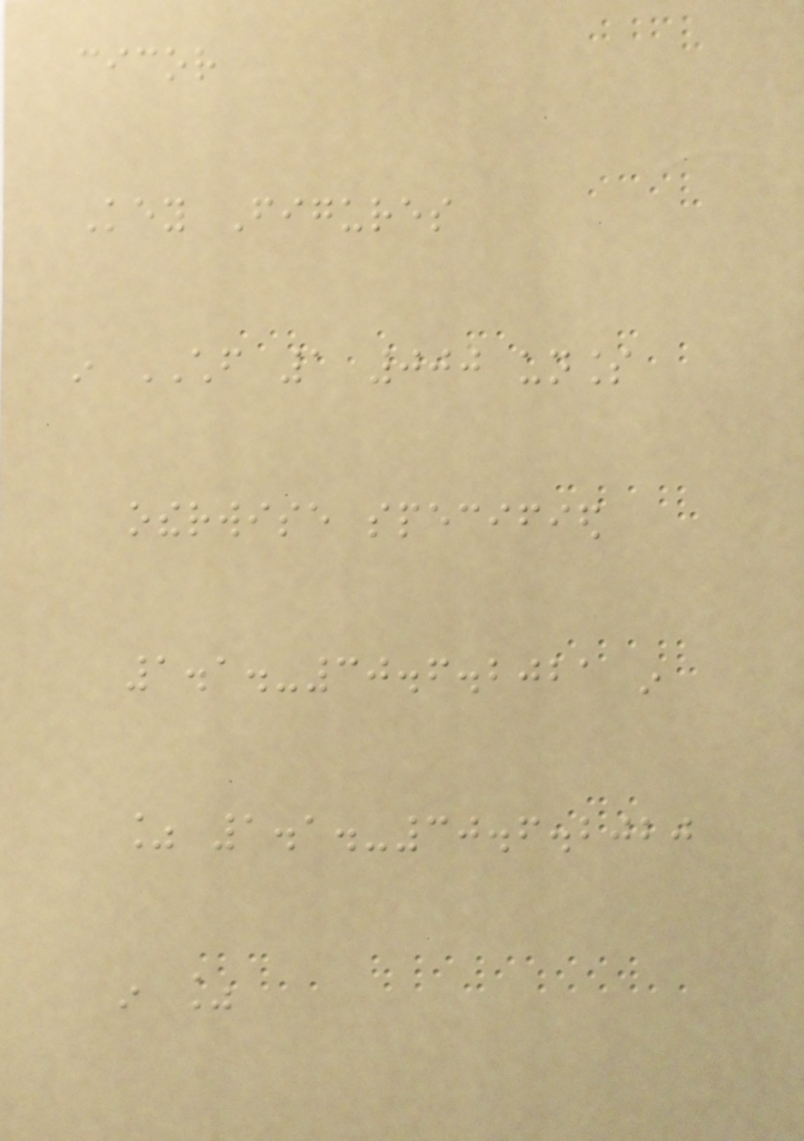cicor
Key Figures
in CHF 1 000 unless
otherwise specified
1.1.-30.6.2021 in
% 1.1.-30.6.2020
in %
